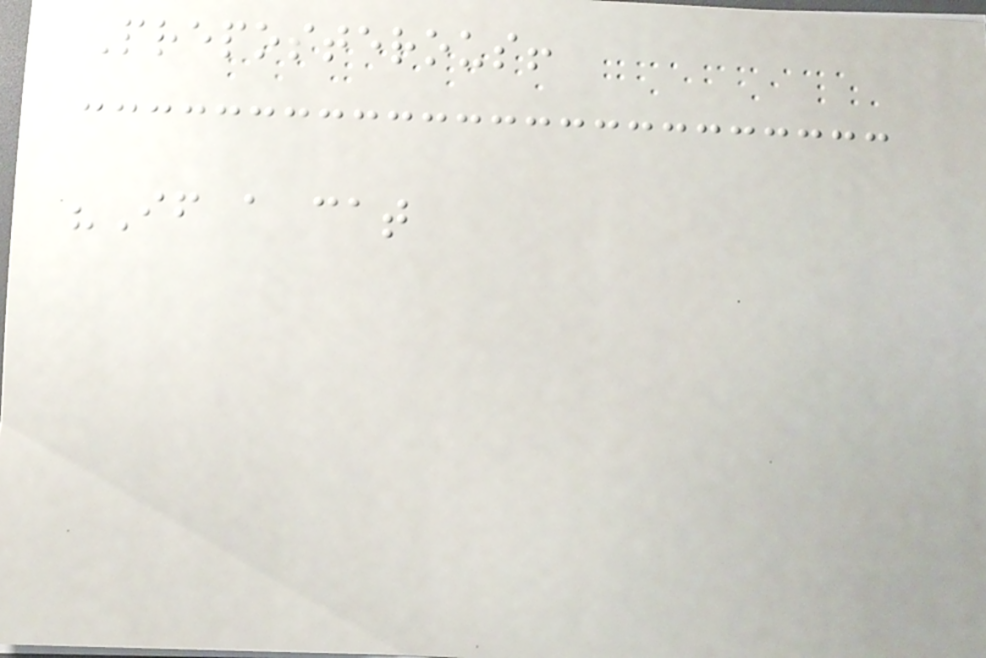Preposterous!
"If a cat
